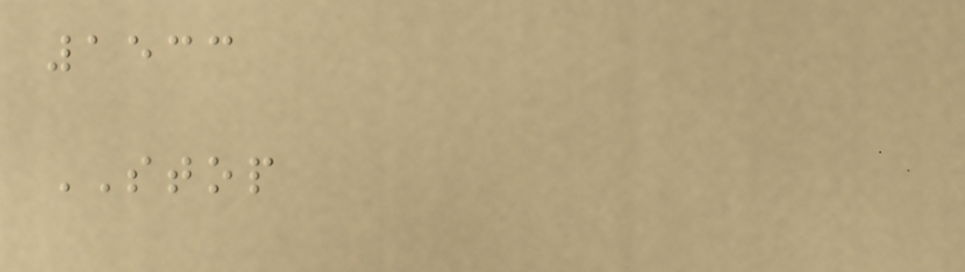1533
STOP
